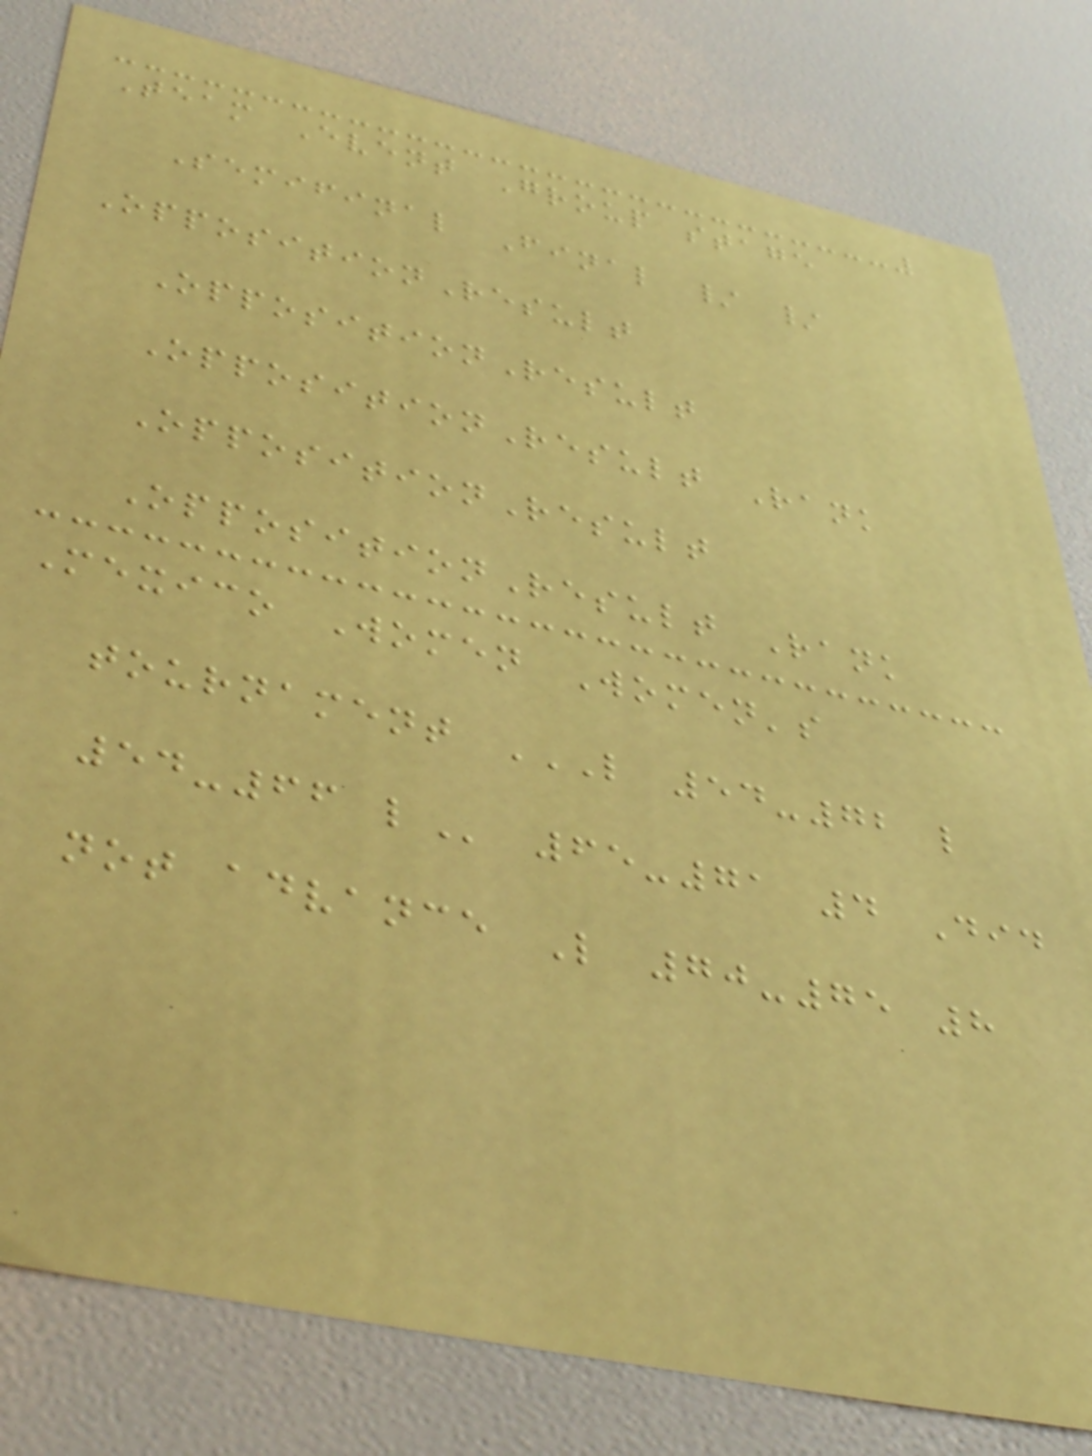Team Event Group stage
Semifinal Final / /
OppositionResult
OppositionResult
OppositionResult Rank
OppositionResult
OppositionResult Rank
Mexico Women Women's
tournament L 54-72 L
54-66 L 65-71 4 Did
not advance L 70-75 8
